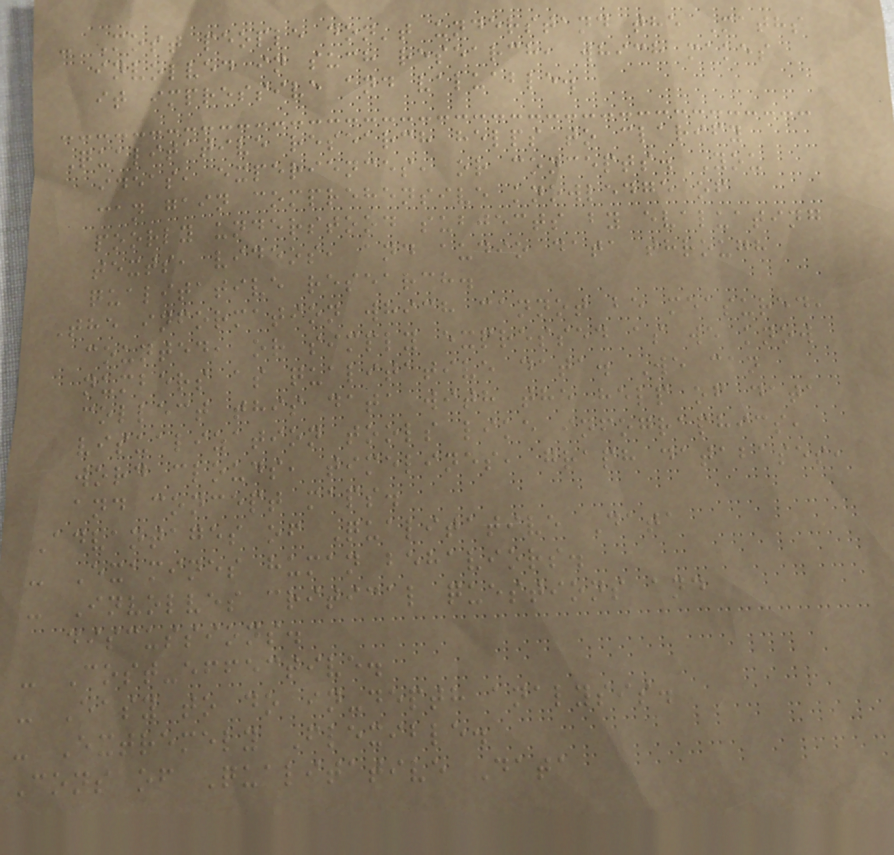- Most people don't understand the Maths
involved in such research, which makes
it impressive and valuable.
Qualitative research helps to clarify
ideas, experiences, or concepts. You
can gain comprehensive knowledge of
poorly understood subjects by evaluating
texts, videos, and audio data through
qualitative research.
The information which cannot be measured,
counted, or simply expressed as we know
numbers as qualitative data. We can
collect this data with the help of data
visualization tools like infographics,
word clouds, timelines, graph databases,
and concept maps.
Advantages of Qualitative Data
- Examines human behaviors.
- Involves critical questions and
discussions.
- Cost-effective.
- Easy to do in-depth analysis.
- Extremely Flexible.
Cons of Qualitative Data
